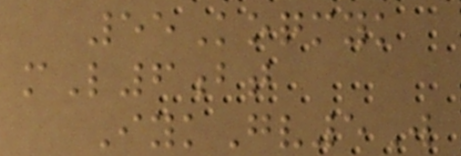55Koqmyk
mL6bt
IykGv5W
